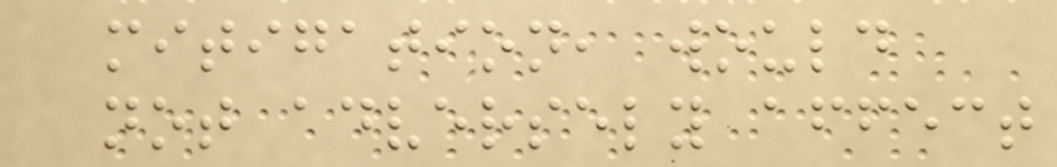mitigation, would
not adversely affect
